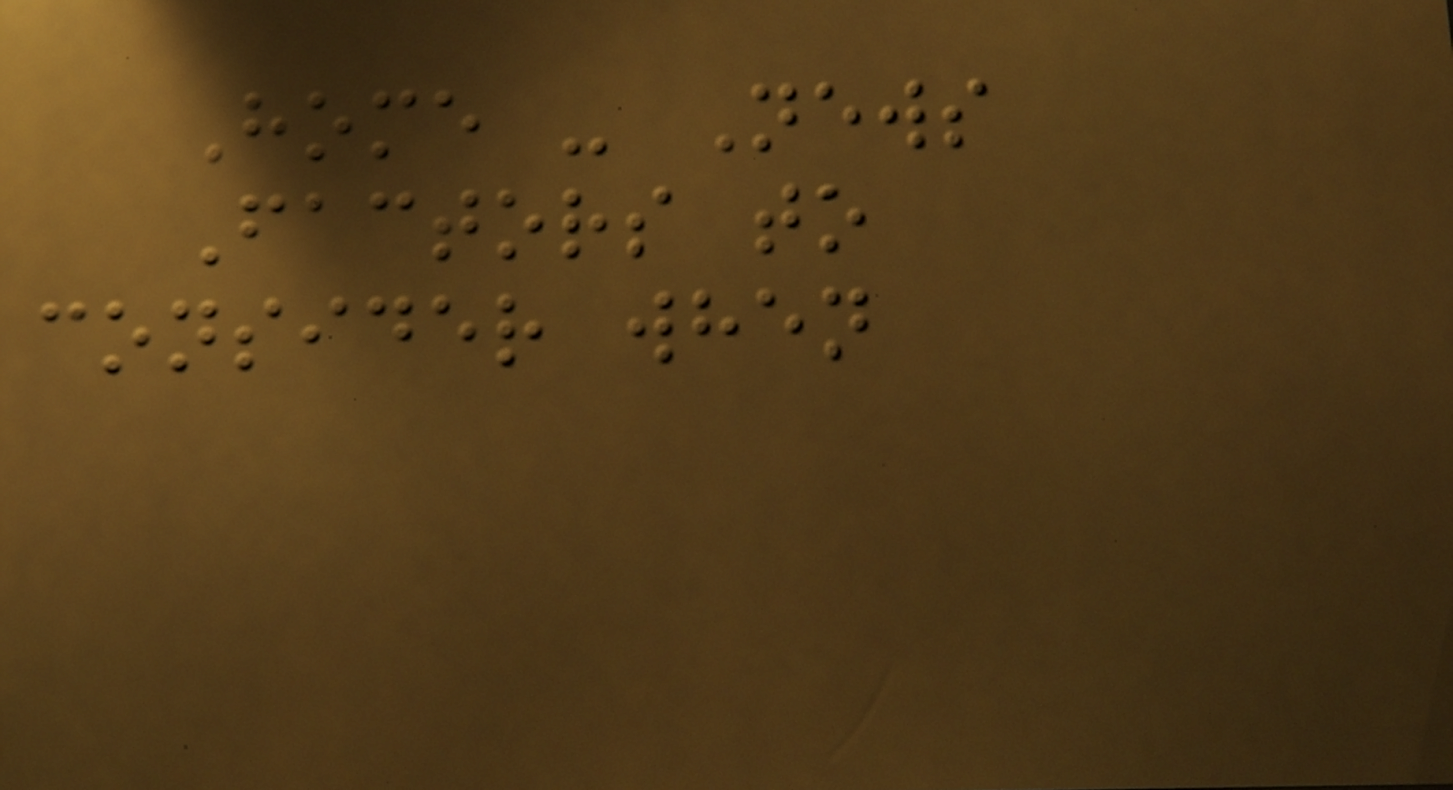Home - News
Factors to
consider when
